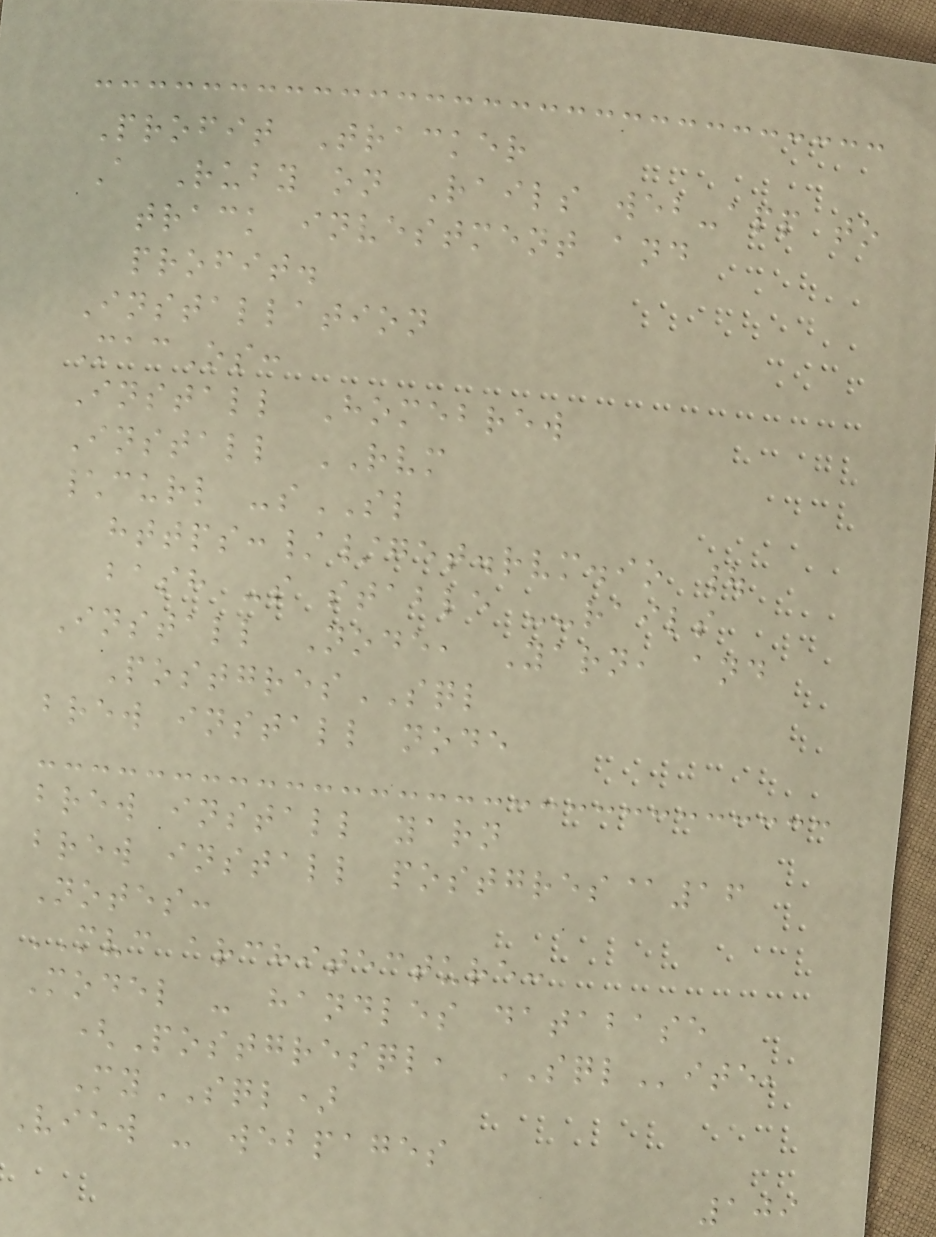Profit Tracker
A Ruby on Rails web-app to
track investment and
profit.
Installation
MacOs:
Install Homebrew
Install RVM
\curl -sSL
https://get.rvm.io |
bash -s stable --rails
Install Node, Yarn, and
PostgresSQL
brew install node
brew install yarn
brew install postgres@16
Notes:
MVC architecture:
Model - handles database
(Postgresql, SQLite,
MySQL)
View - webpages
109
